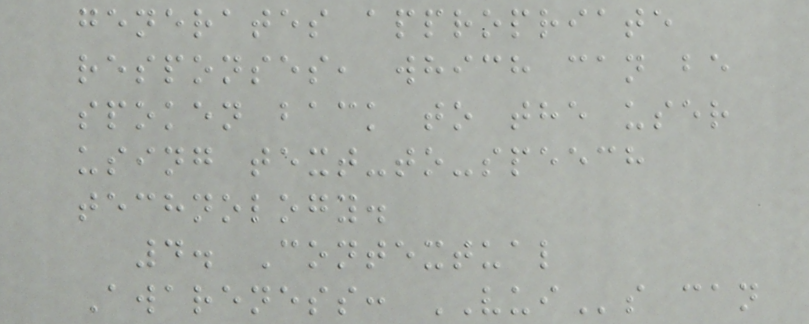generates appropriate
responses, which can be
spoken back to the user
using text-to-speech
technology.
4. Contextual
Awareness: VUIs can
